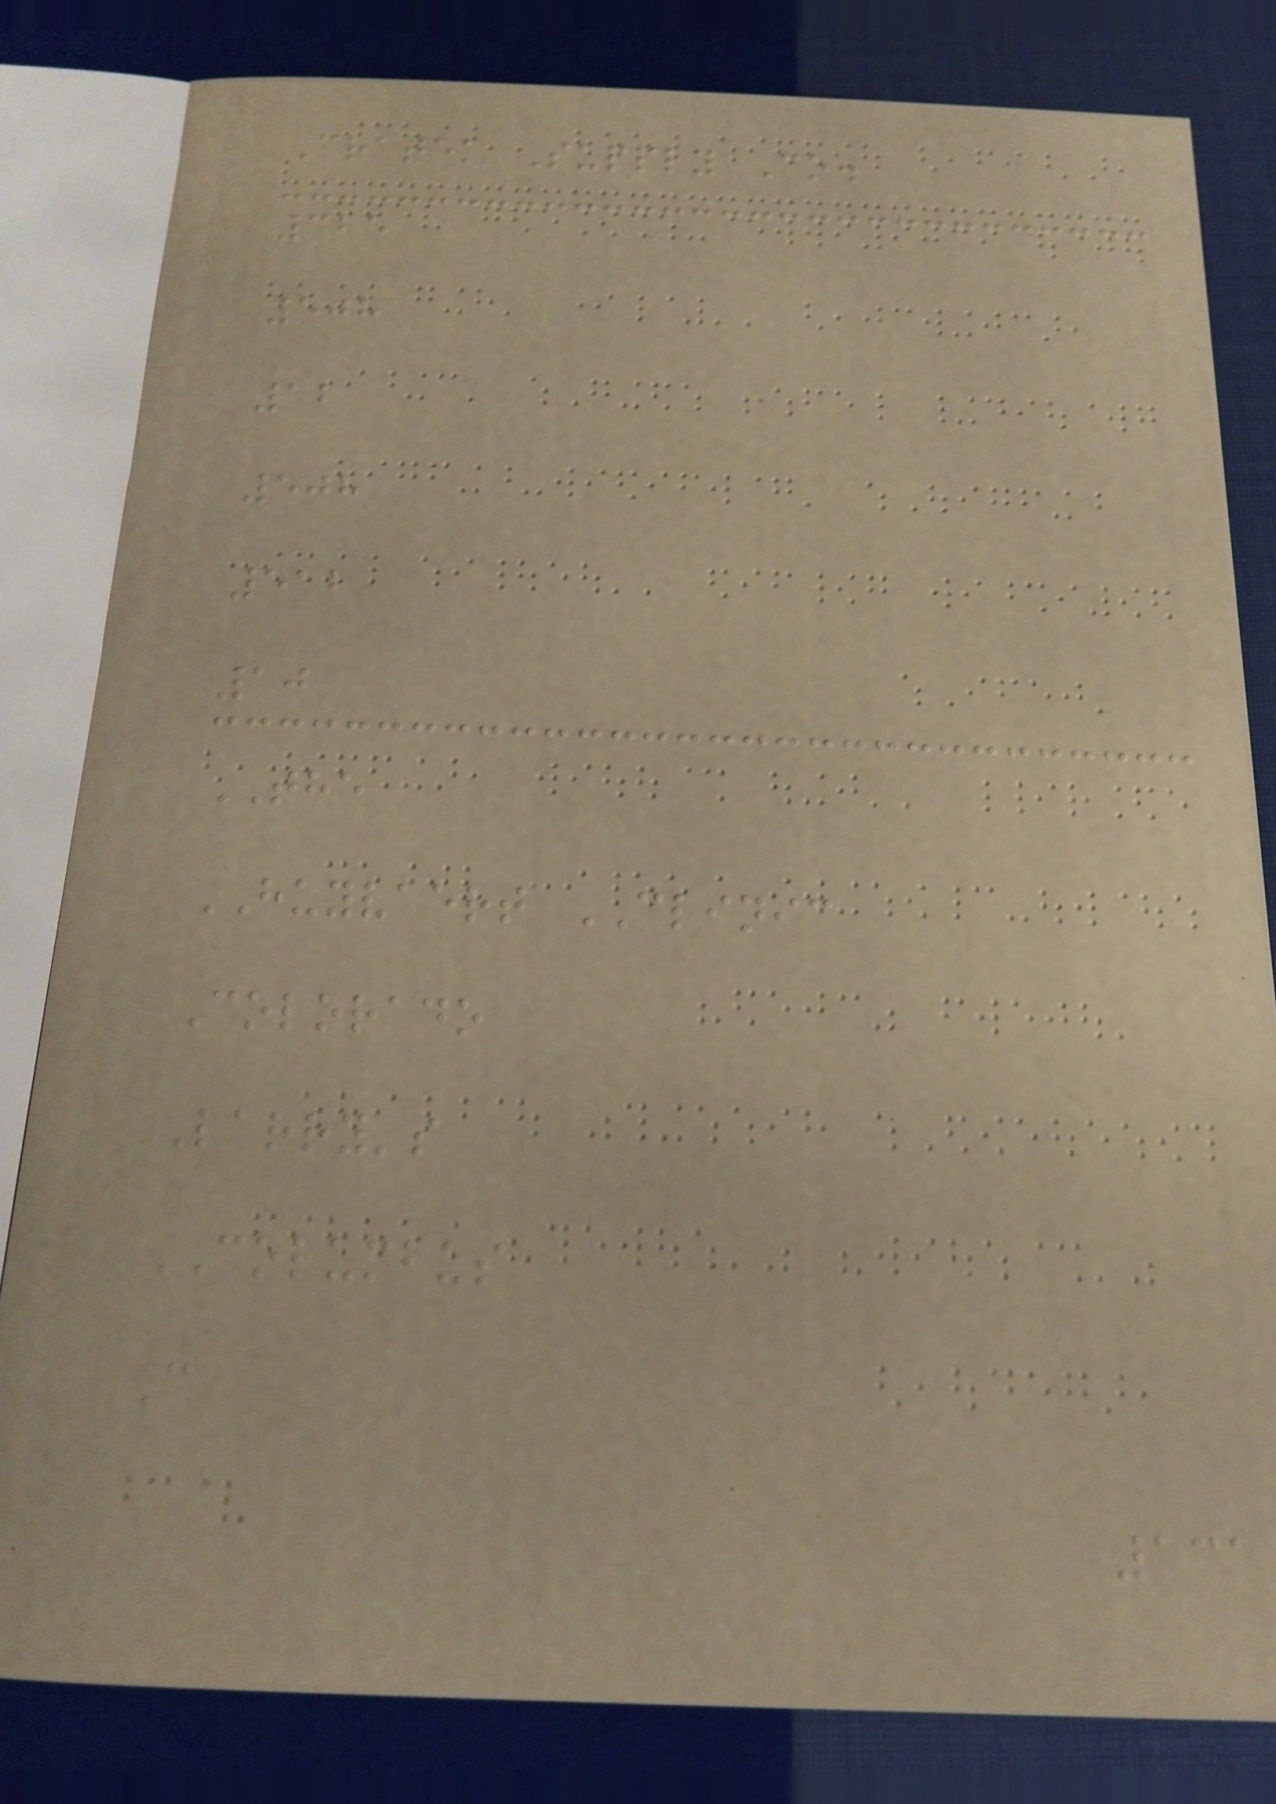Cratek Supply Co.
325
508
12
508
512
10
THE
HUYVAERT CLINIC
Colorado
Larry's
COLUMBUS
C
131
